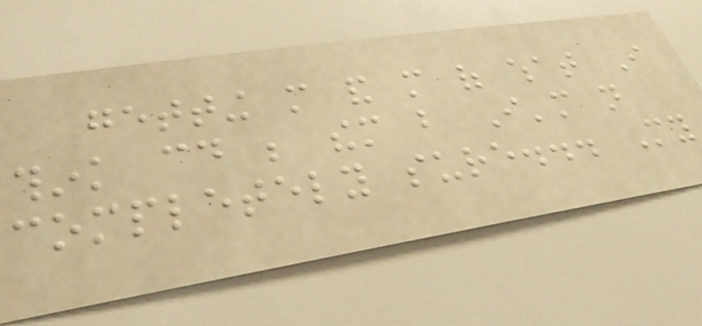getting more and more of what I
think could be them but I'm not
completely sure... My
